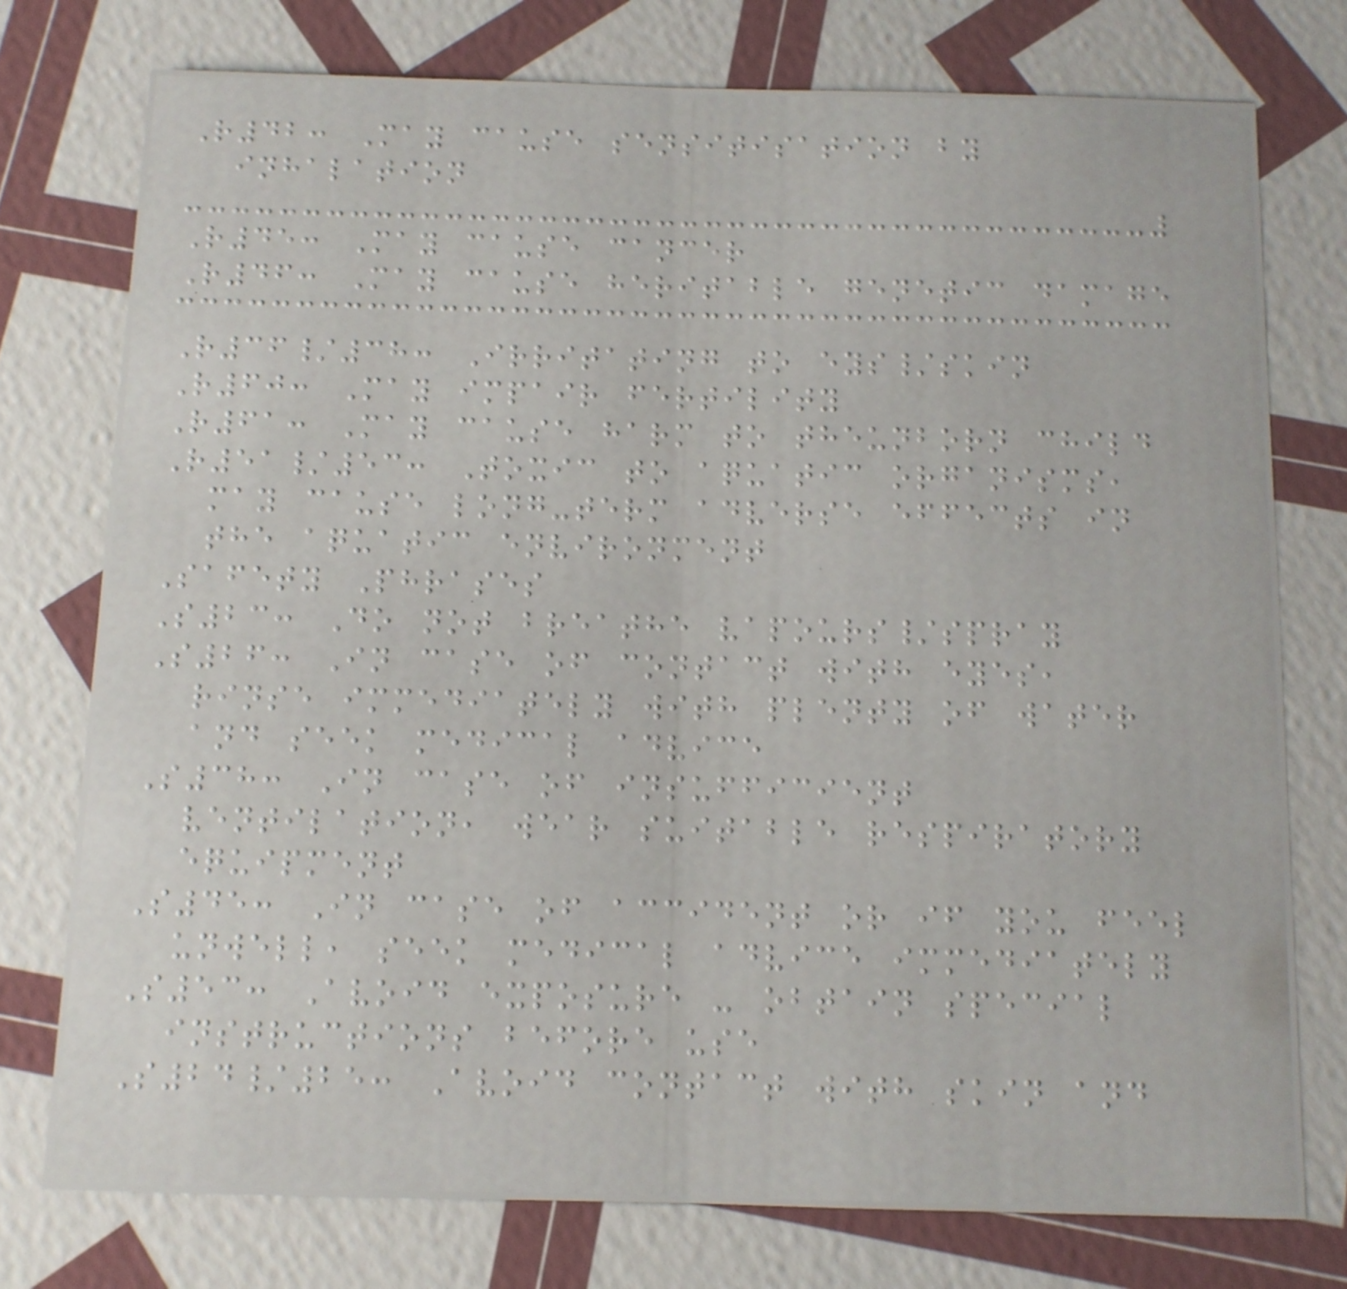R42: May cause sensitisation by
inhalation
R45: May cause cancer
R46: May cause heritable genetic damage
R36/38: Irritating to eys/skin
R60: May impair fertility
R61: May cause harm to theunborn child
R51/53: Toxic to aquatic organisms,
may cause long-term adverse effects in
the aquatic environment
Safety Phrases
S23: Do not breathe vapours/spray
S26: In case of contact with eyes,
rinse immediately with plenty of water
and seek medical advice
S38: In case of insufficient
ventilation, wear suitable respiratory
equipment
S45: In case of accident or if you feel
unwell, seek medical advice immediately
S53: Avoid exposure - obtain special
instructions before use
S24/25: Avoid contact with skin and
